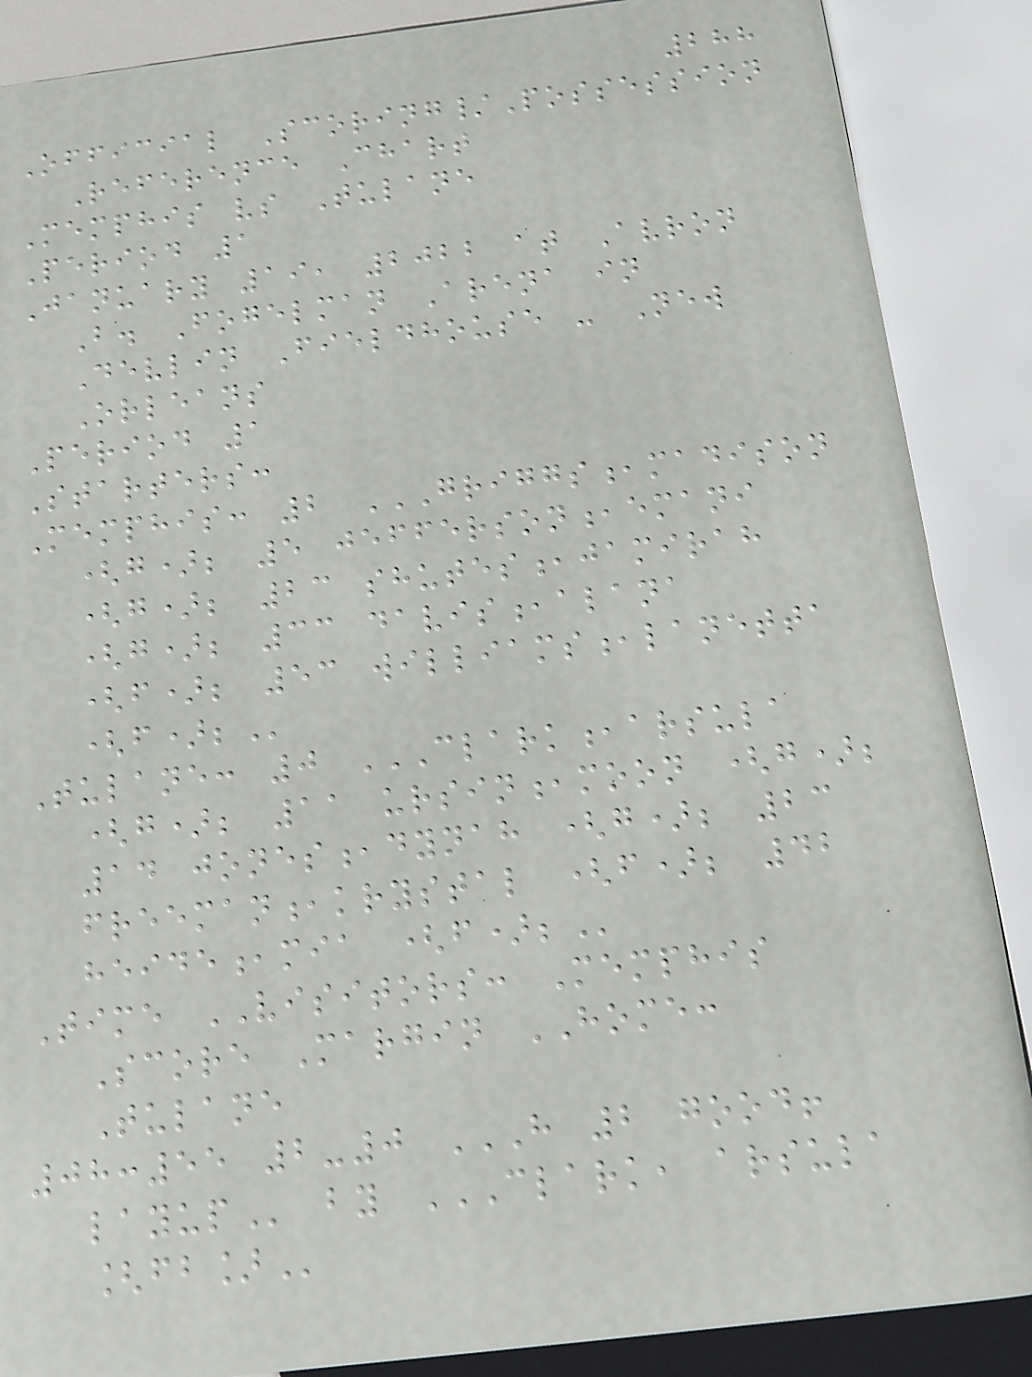288
Official Scoring/Possession
Reference Chart
Memphis vs Tulane
Period 1
January 19, 2022 at Avron
B. Fogelman Arena in
Devlin Fieldhouse - New
Orleans
Period 1
Starters:
Memphis: 2 GRIGGS,MADISON
(G); 5 JEFFERSON,EMANI
(G); 23 SHUTES,JAMIRAH
(G); 33 DAVIS,ALANA
(F); 53 WILLIAMS,LANETTA
(F);
Tulane: 0 CLARK,ARSULA
(G); 11 URSIN,MOON (G);
14 JONES,DYNAH (G); 23
FREEMAN,KRYSTAL (F); 42
HEIDE,MIA (F);
Time VISITORS: Memphis
Score Margin HOME:
Tulane
08:55 2-0 H 2 GOOD!
LAYUP by CLARK, ARSULA
[FB]
